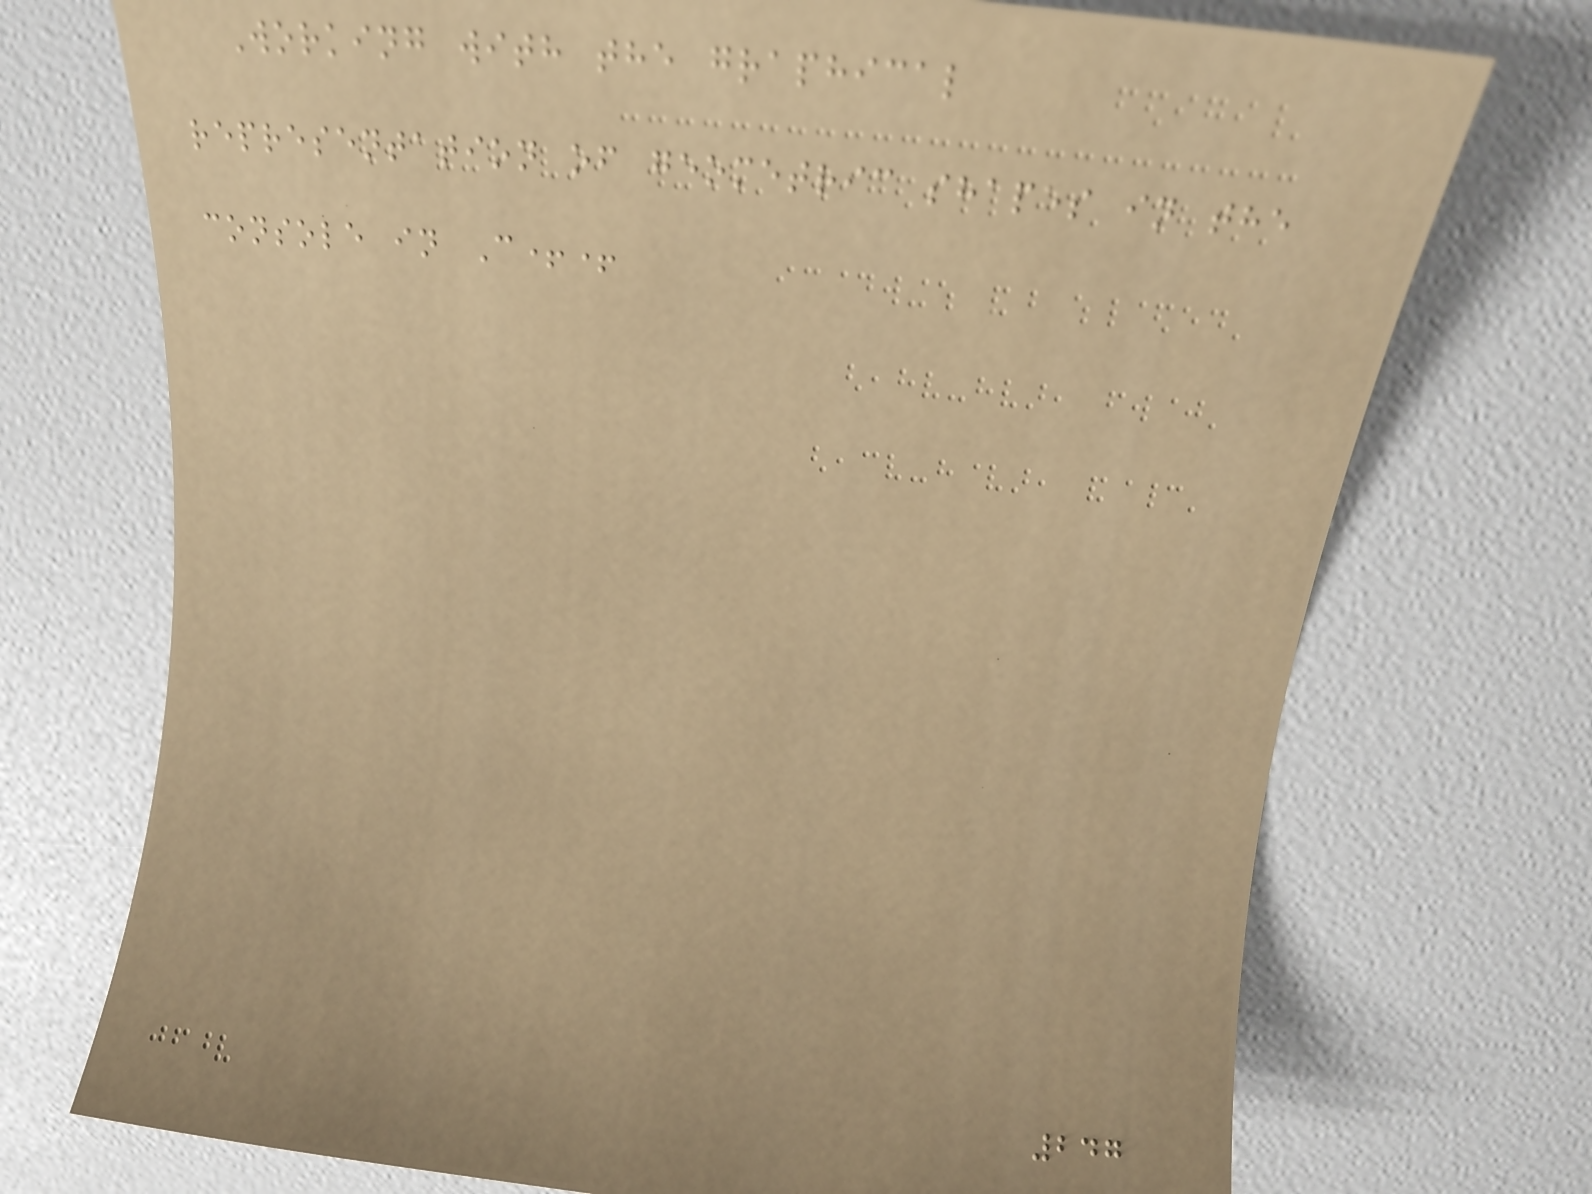Working with the graphical
representation of geometric shapes in the
console in C++
247
